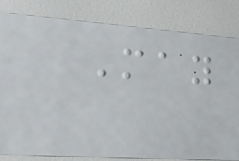May
